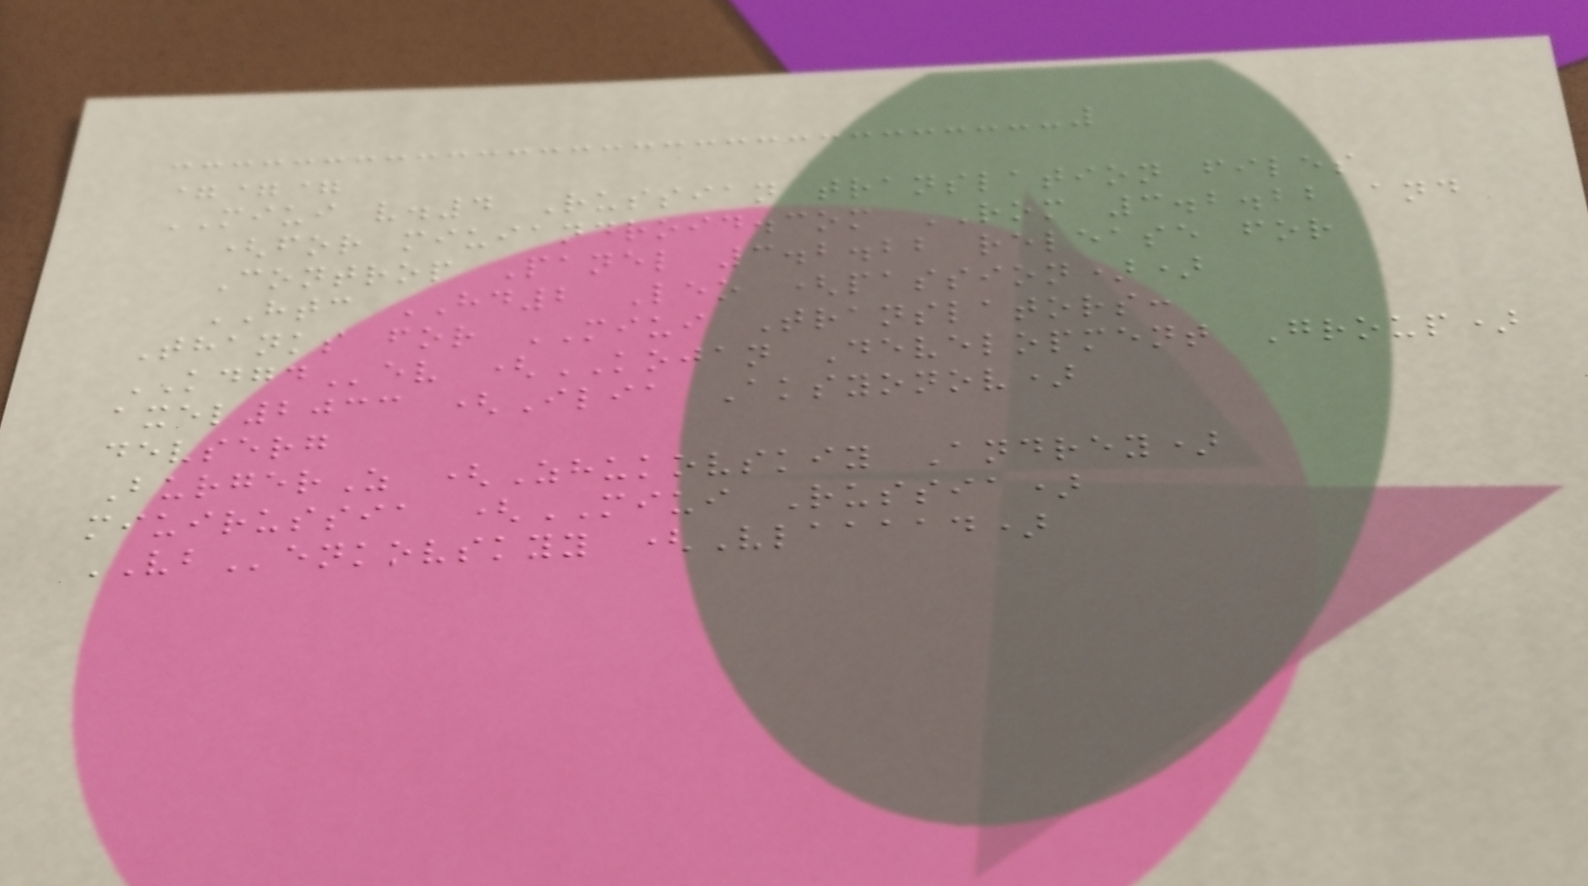===
MIUI v.4 Russian translation files
(for miuiandroid.com ROM 3.2.22 and
Controp Panel 3.2.22 release for
HTC HD2 Leo (passion))
Thanks for MIUI Translators:
KDGDev (KOJAN Development Group)
axel2033 (Ilia Aksyonov)
devserg
BurgerZ (Zhukovskiy Andrey)
miuirussia (MIUI Russia)
VBenkovskyy (Vlaaaad)
